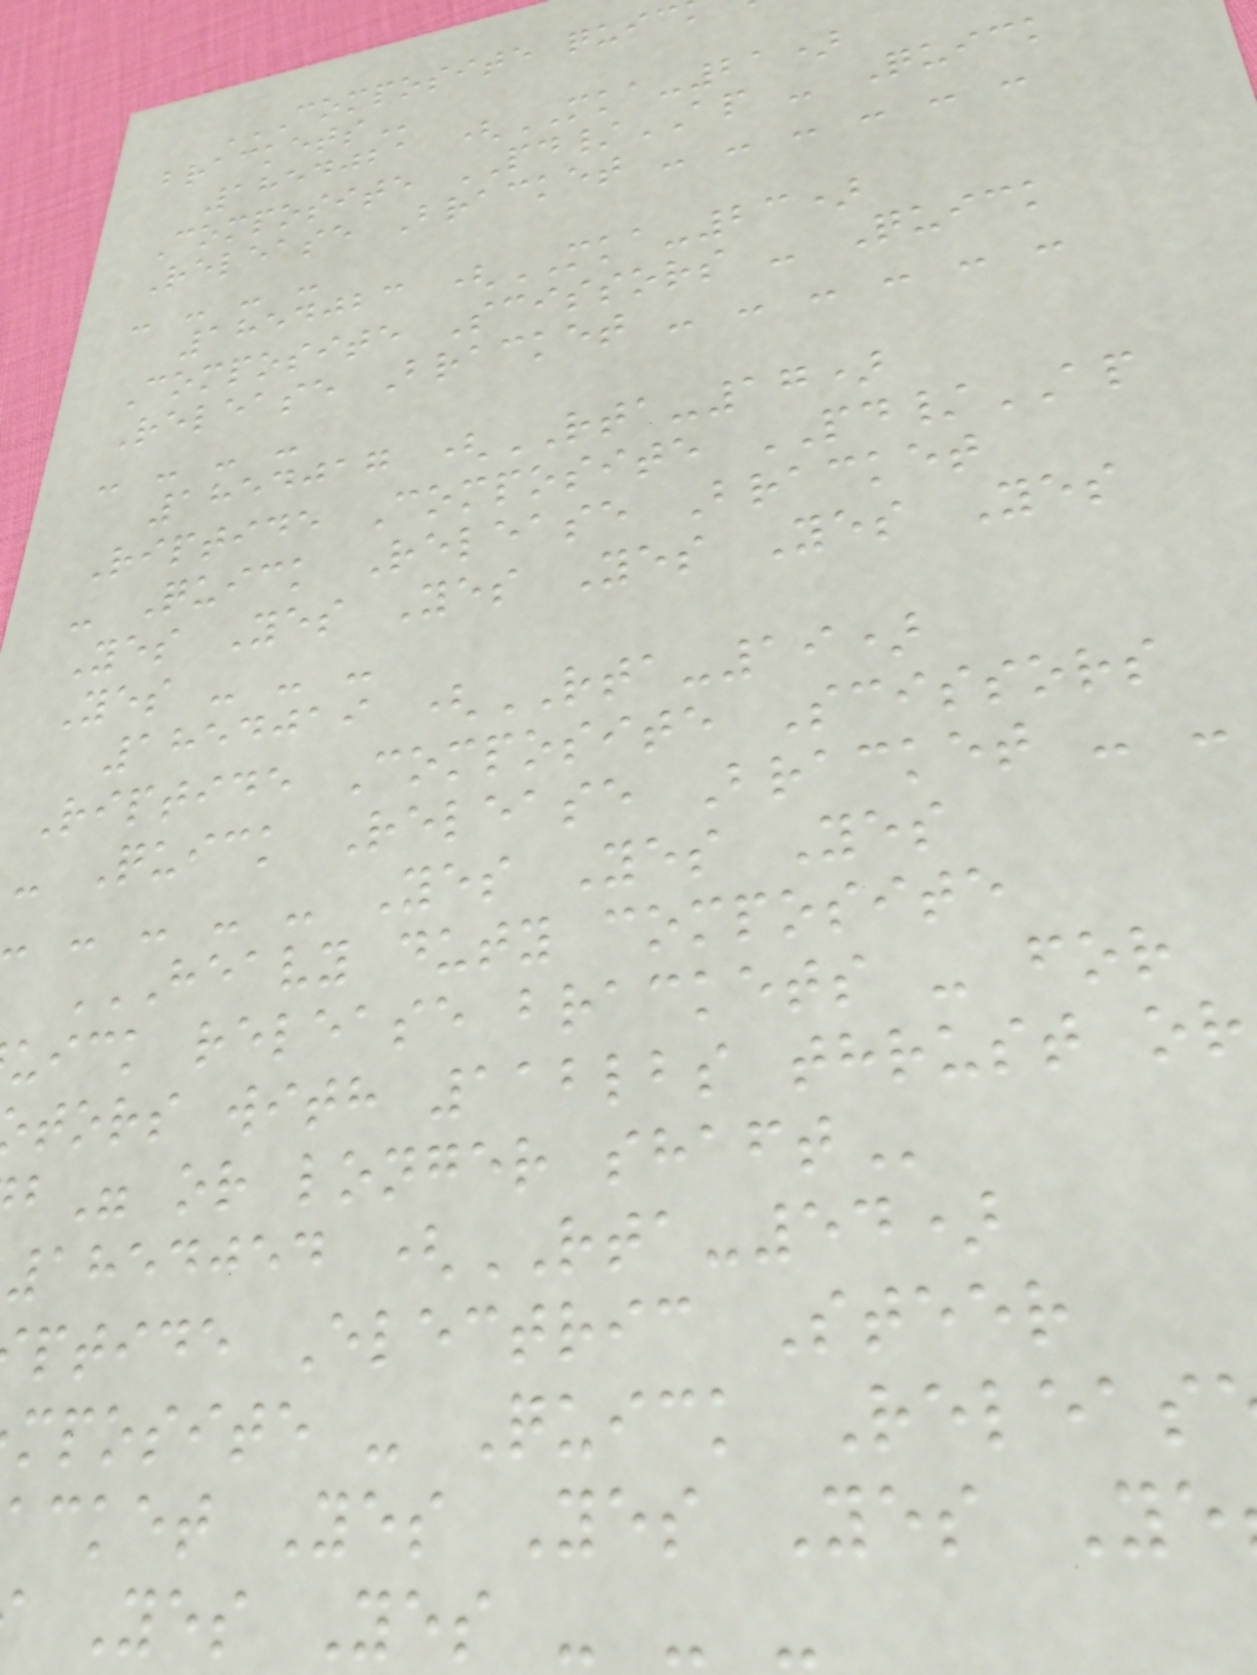1854021 (MKA-21)
Composite PD/AP - Quick
Release Bracket - - - - - -
- - - -
1854023 (MKA-23)
Composite Scissors - Quick
Release Bracket - - - - - -
- - - -
1854017 (RTA-17)
Riptide Composite PD/AP
- Quick Release Bracket
Yes Yes Yes Yes Yes Yes
Yes - - -
1854019 (RTA-19)
Riptide Composite Scissors
- Quick Release Bracket - -
- - - - - Yes Yes Yes
HEAVY DUTY COMPOSITE
uick release brackets - for
tors with 112lbs thrust or
1854054 (RTA-54)
ptide Electric Steer
mposite - Quick Releas
acket Yes Yes Yes Ye
Yes Yes - - -
